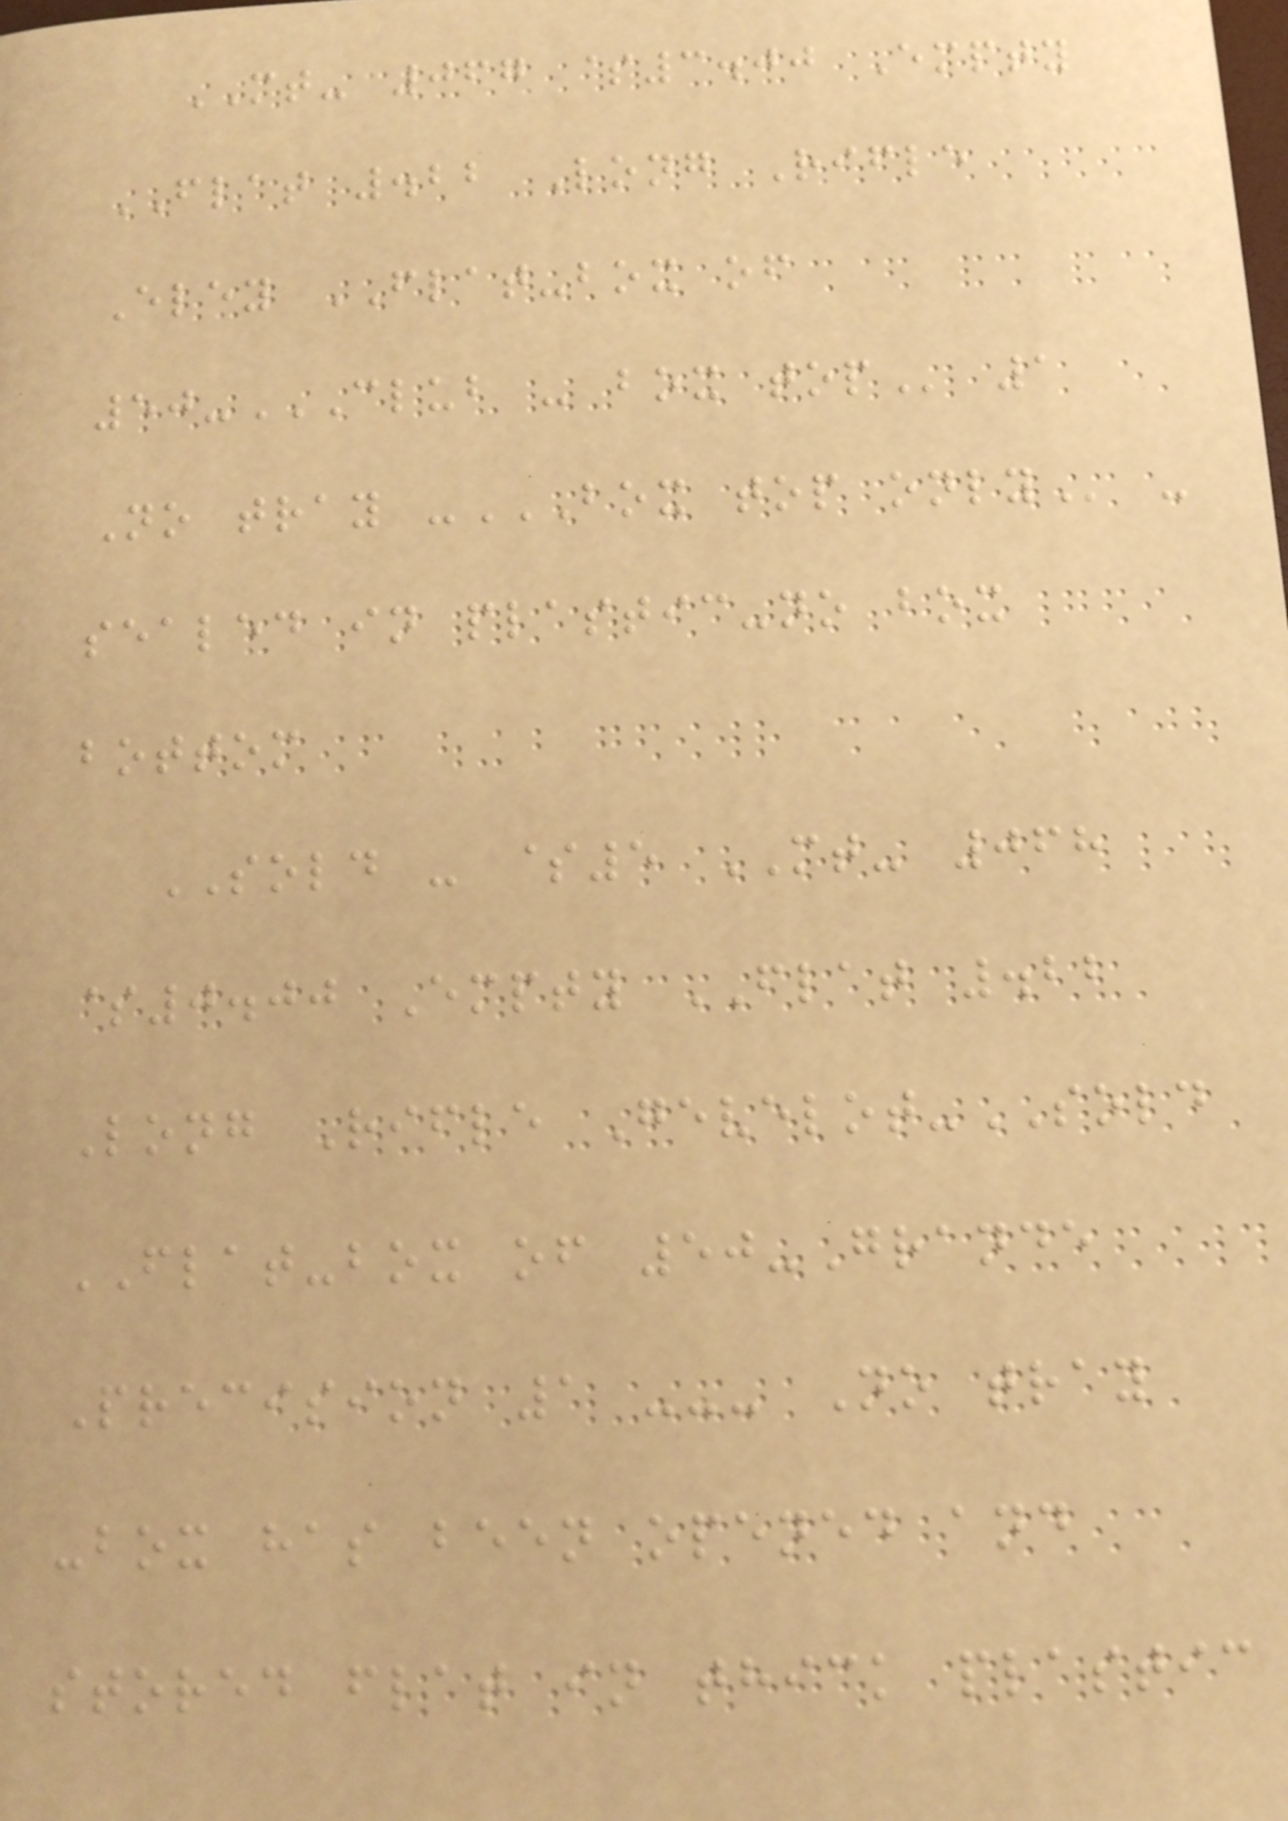MT- 067 $3.00 Empty
FLAT .22 Long Rifle
Eley FLAT-box of
50-CLUB - BOX TOP 1
No tray -BOX TOP ONLY -
sealed in plastic-no box
bottom
SOLD - $5 MT- 068
$0.00 Empty FLAT .22
Long Rifle Gevelot-SOLD
FLAT-box of 50-Grande
Precision 1 --- No tray
-box has been opened and
stored flat in thick plastic
